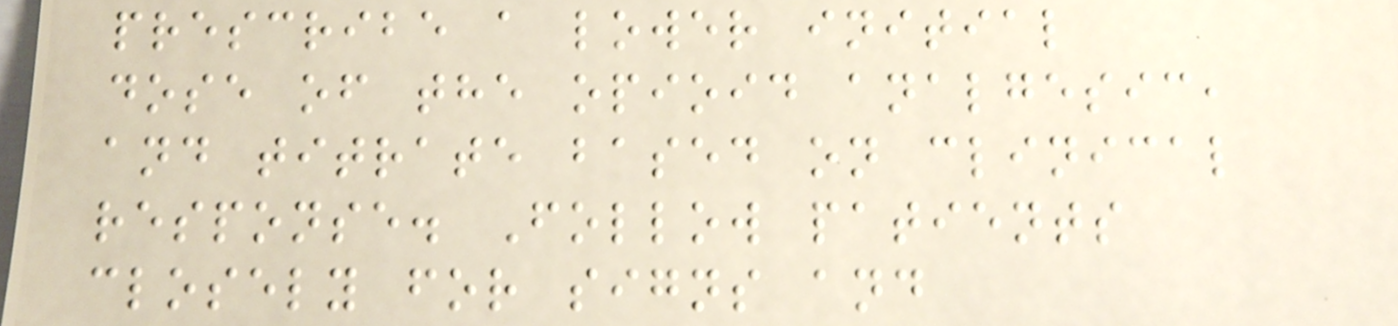prescribe a lower initial
dose of the opioid analgesic,
and titrate based on clinical
response. Follow patients
closely for signs and
